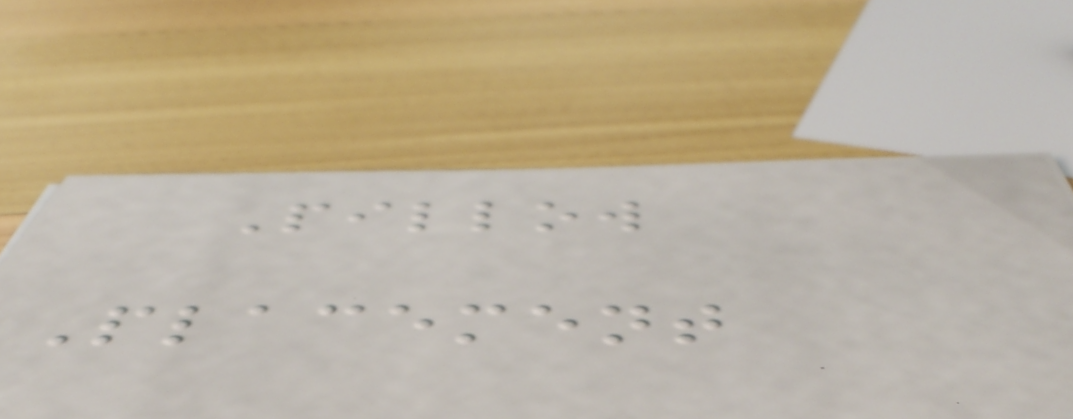Pillow
Placement
